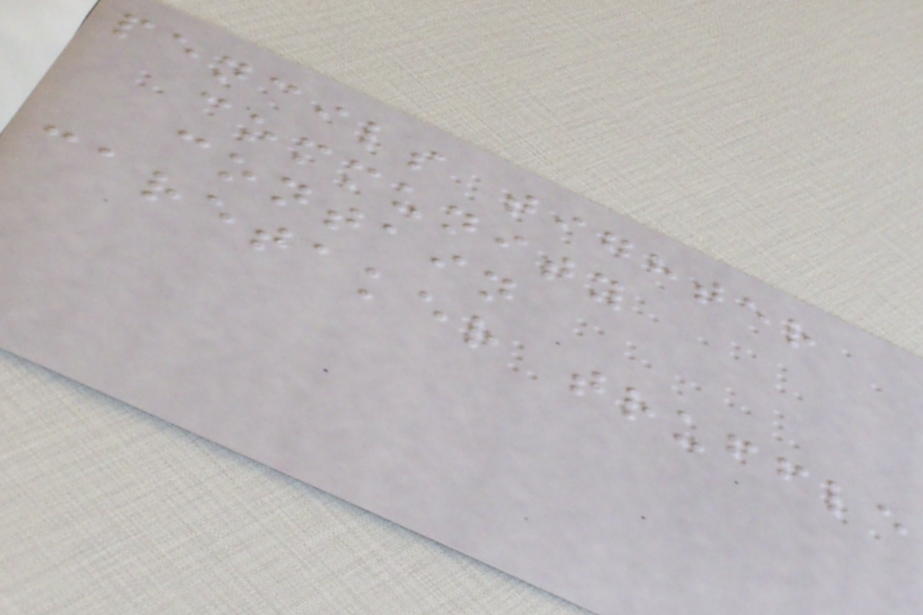pencils tighter
community
contain
caretaker truffle
